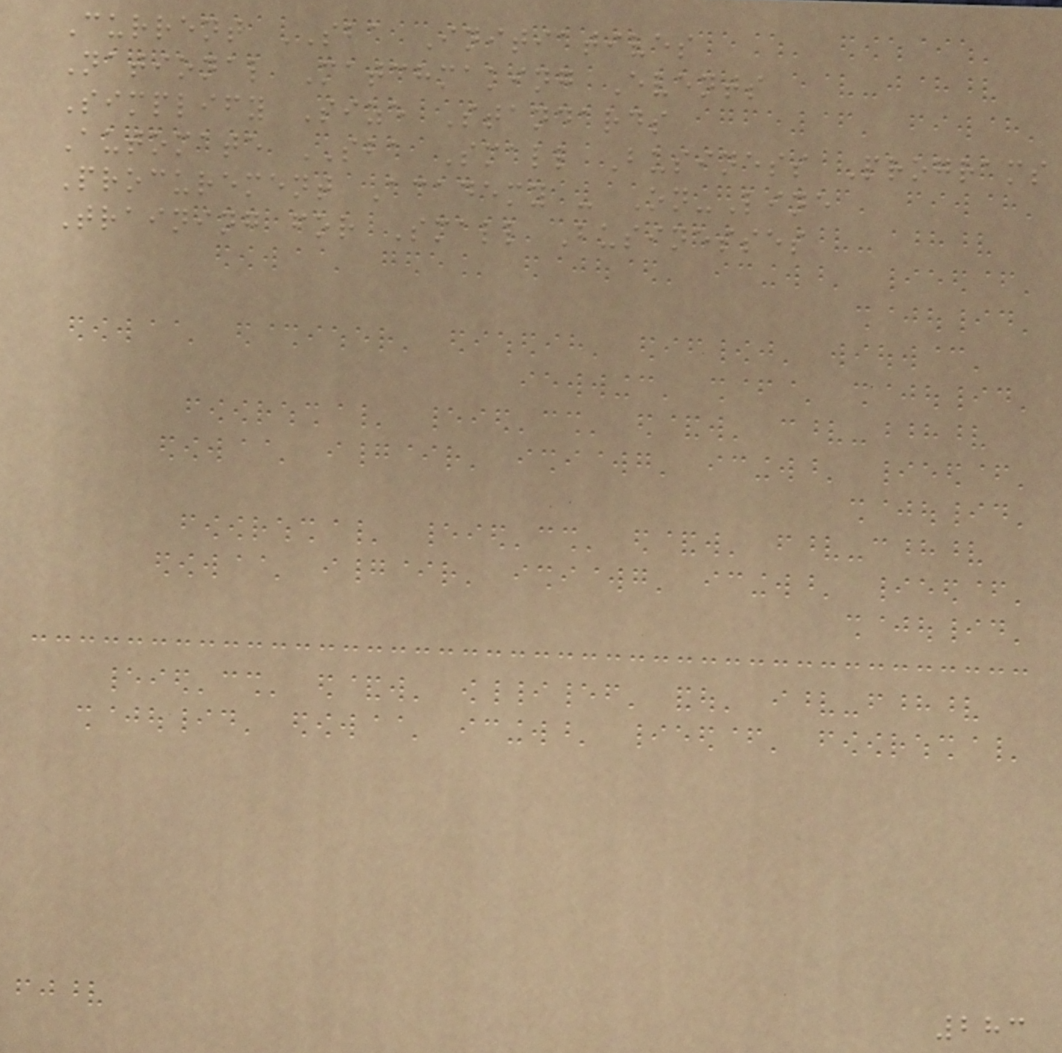Current SBA Initiatives
National Matchmaking Events
Simplify Size Standards
Automate SBA Small Business Programs
Procurement Academy - On-Line
Training for Small Businesses
283
